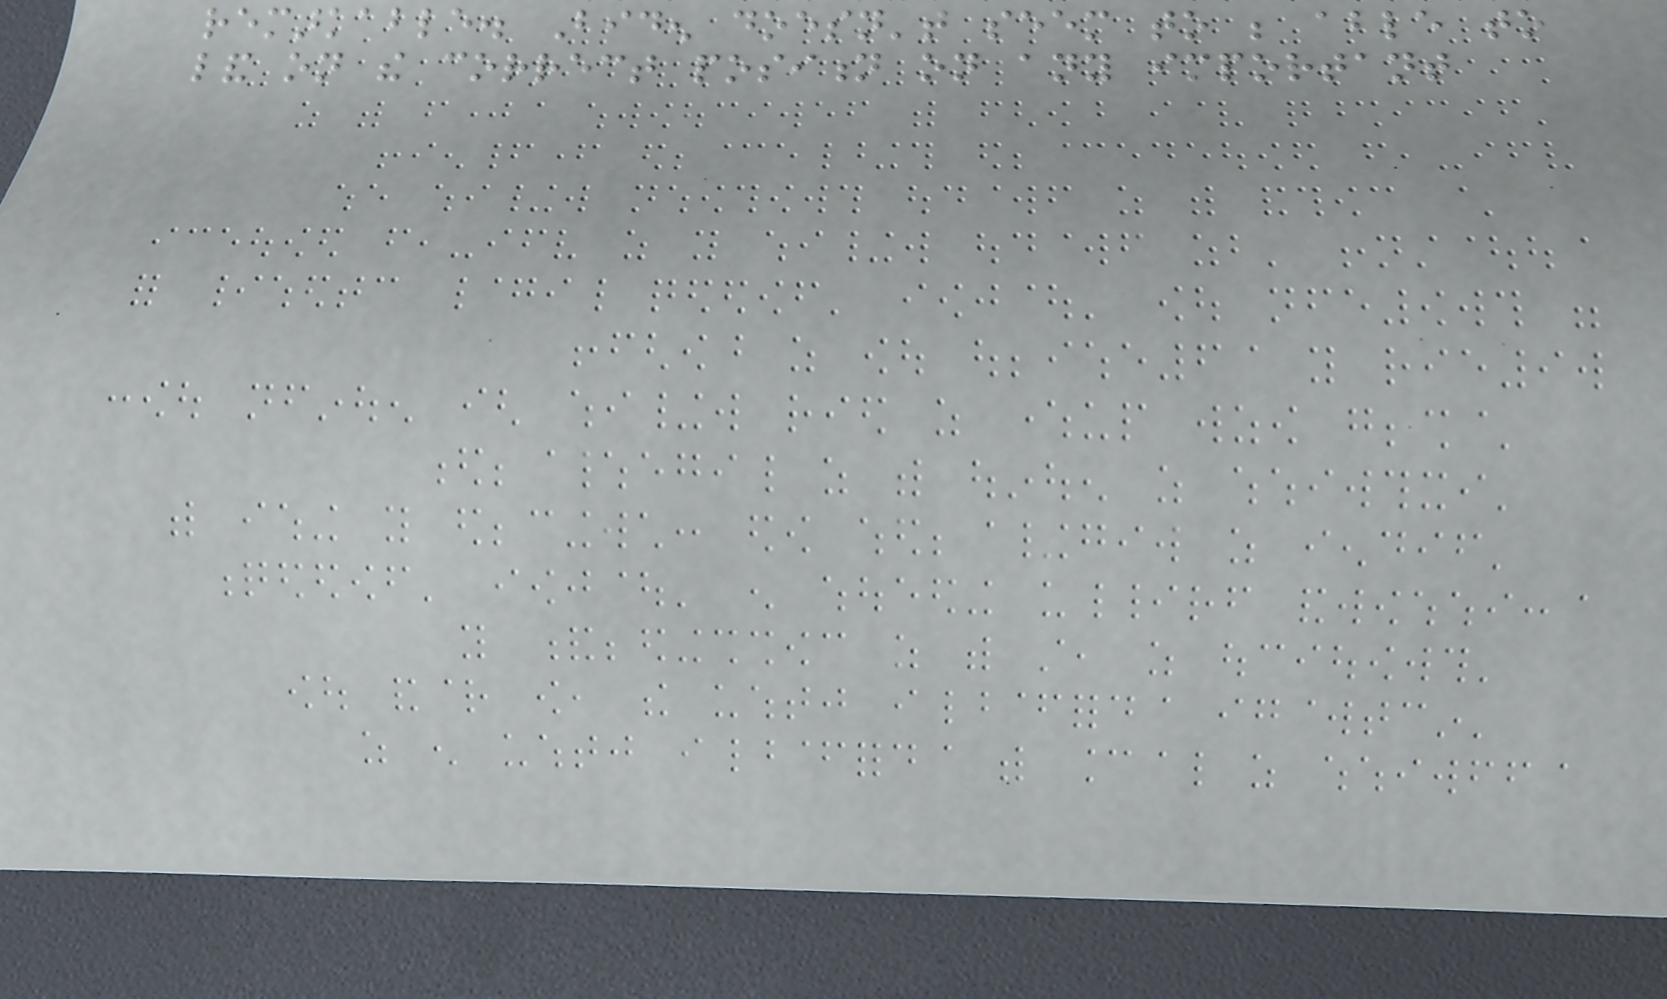remarkable. Biden doesn't seem to be able to
land on the correct position on any important
